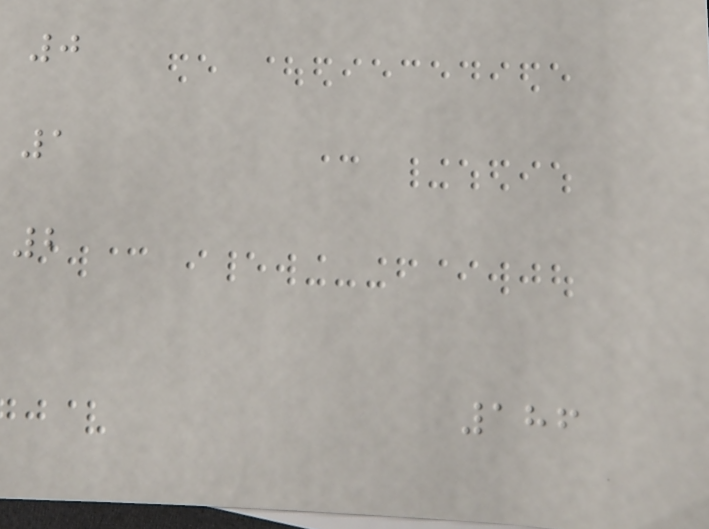0
1
2
186
